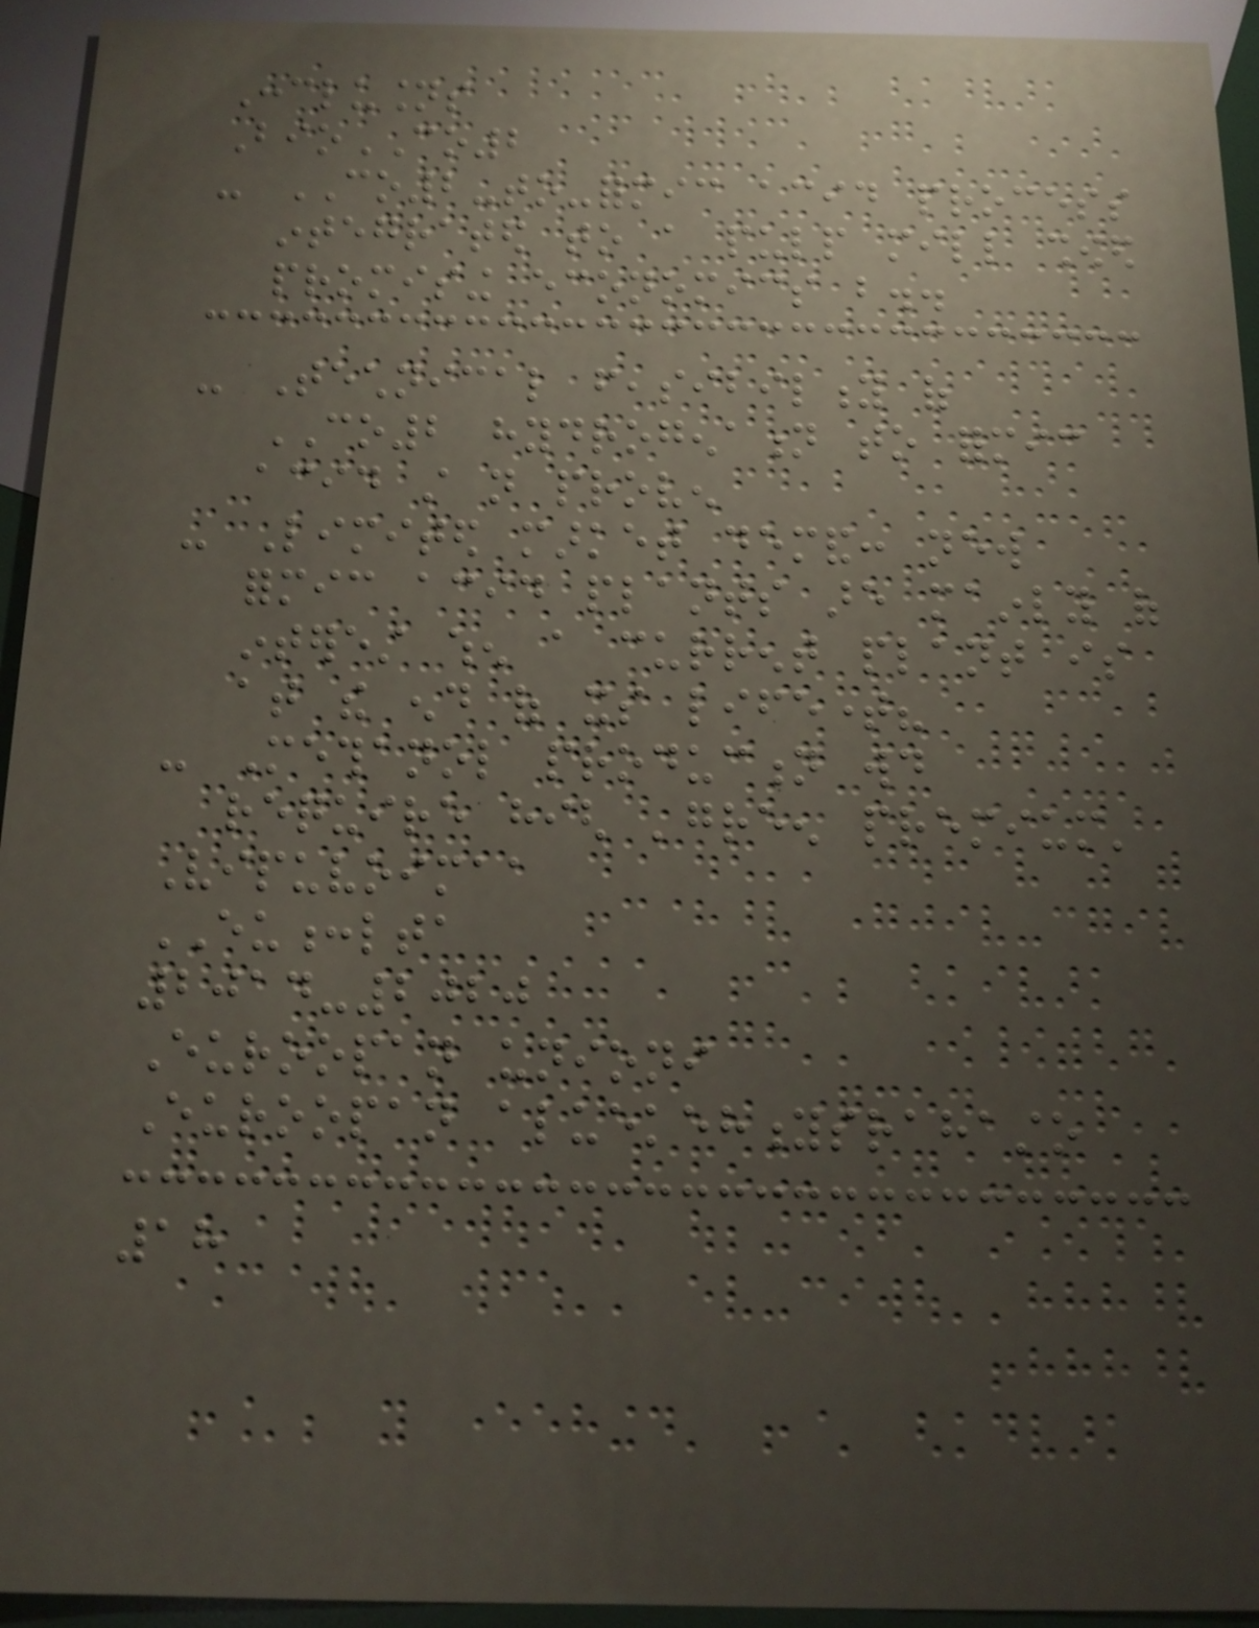Conclusions
BioCO2
- CO2-to-formic acid process
integrated to a pulp mill showed
promising economics but..
- Technical feasibility of
CO2 hydrogenation to formic
acid still not proven
- Limited market demand: new
formic acid plants are mainly of
interest when a current plant is
at the end of its lifetime?
- Methanol production would
require high 'green premium'
Vipuvoimaa
EU:lta
2014-2020
Euroopan unioni
Euroopan aluekehitysrahasto
18
